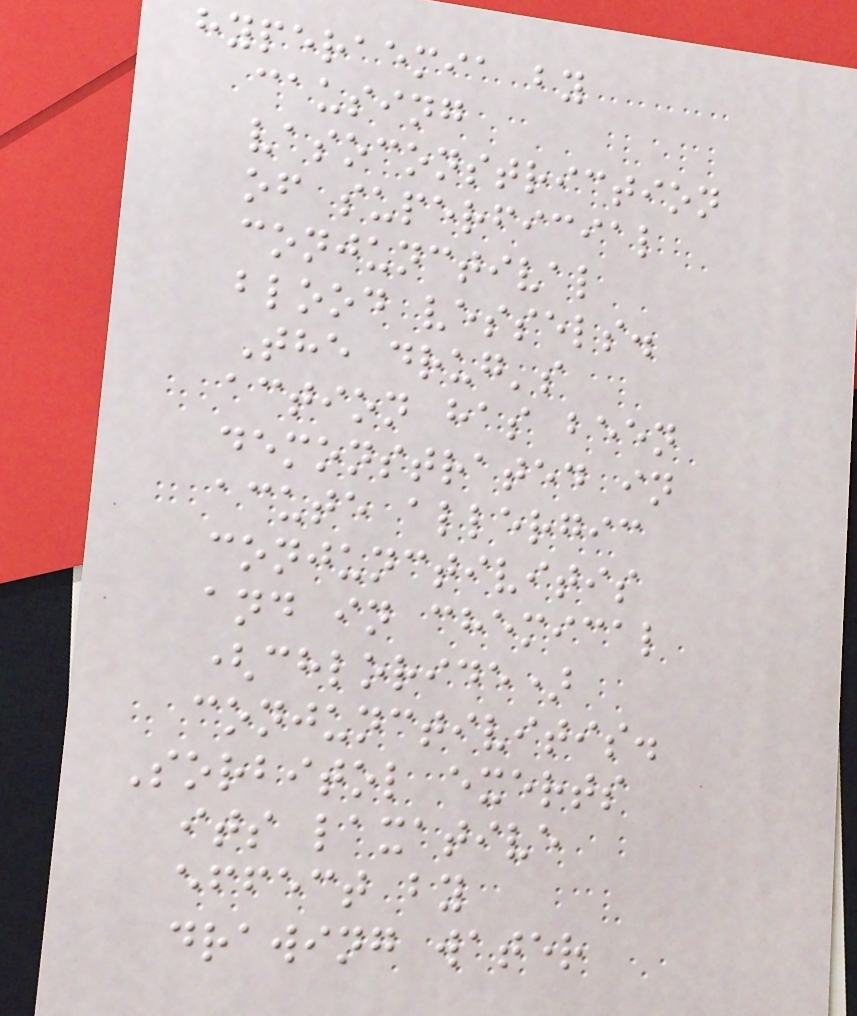hyperaemia by
causing
vasoconstriction
of superficial
conjunctival
blood vessels.
The drug's
action has been
demonstrated in
acute allergic
conjunctivitis
and in chemical
(chloride)
conjunctivitis.
Sorbitol exerts
its laxative
effect by
drawing water
